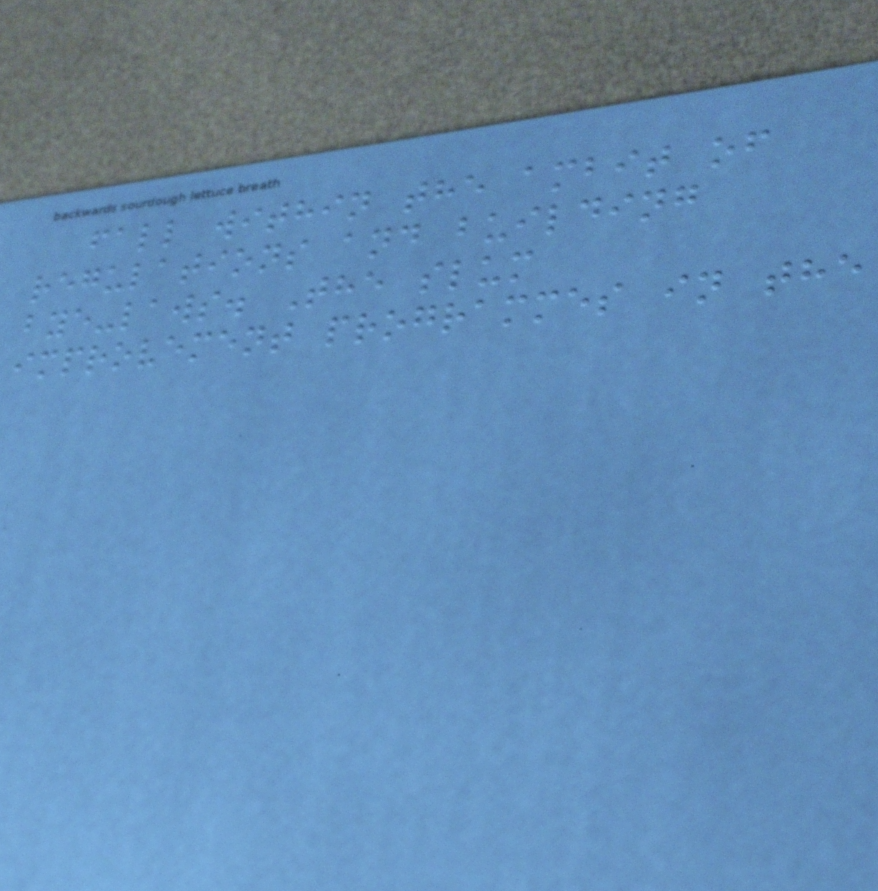fall within the ambit of
regulations and building
bye-laws. The slum
improvement programmes in the
